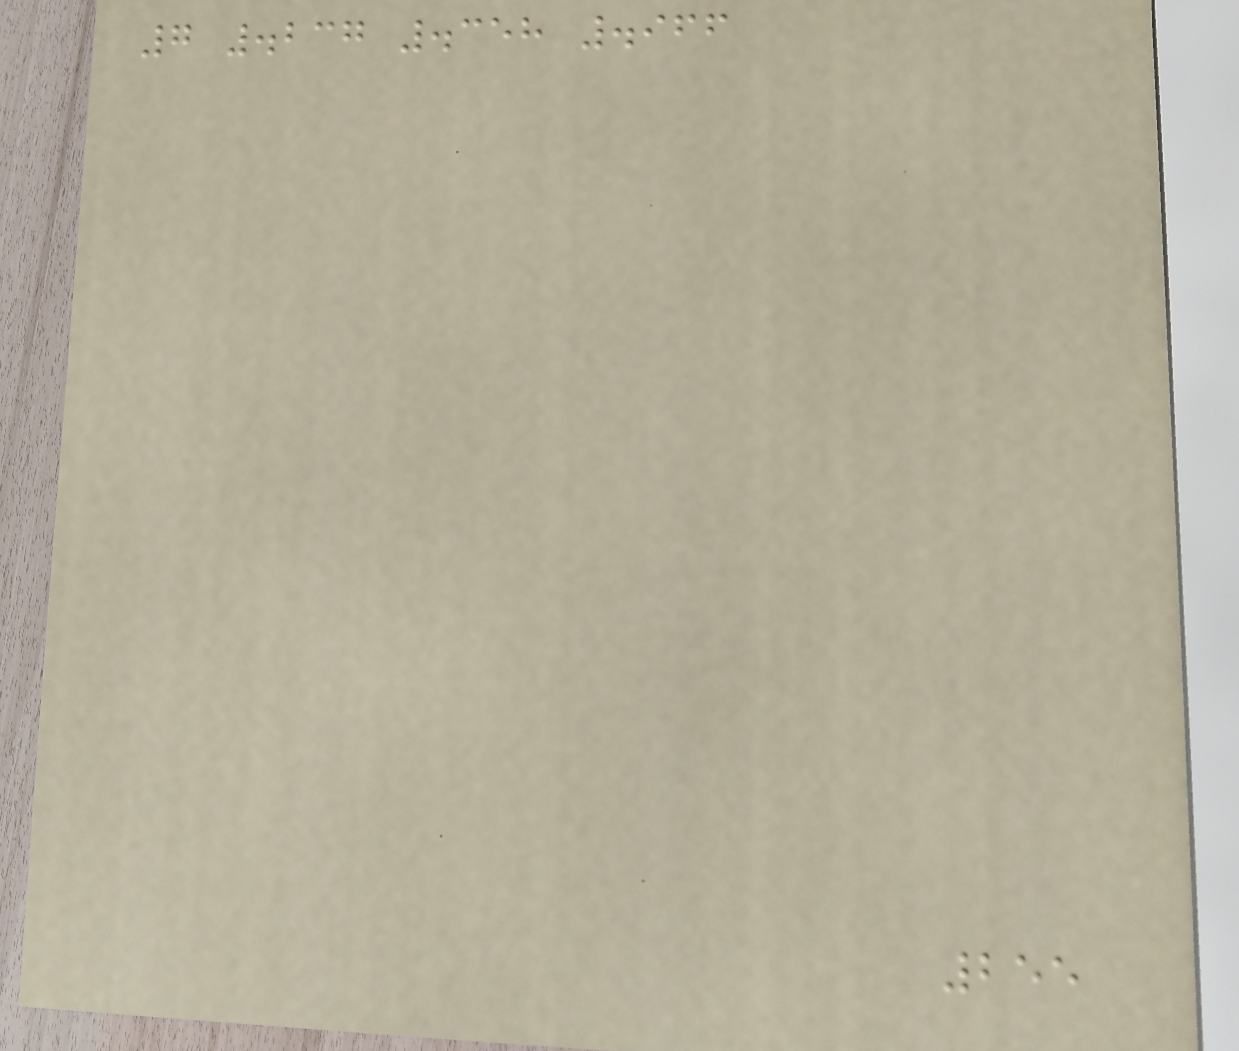7 .237 .358 .966
255
